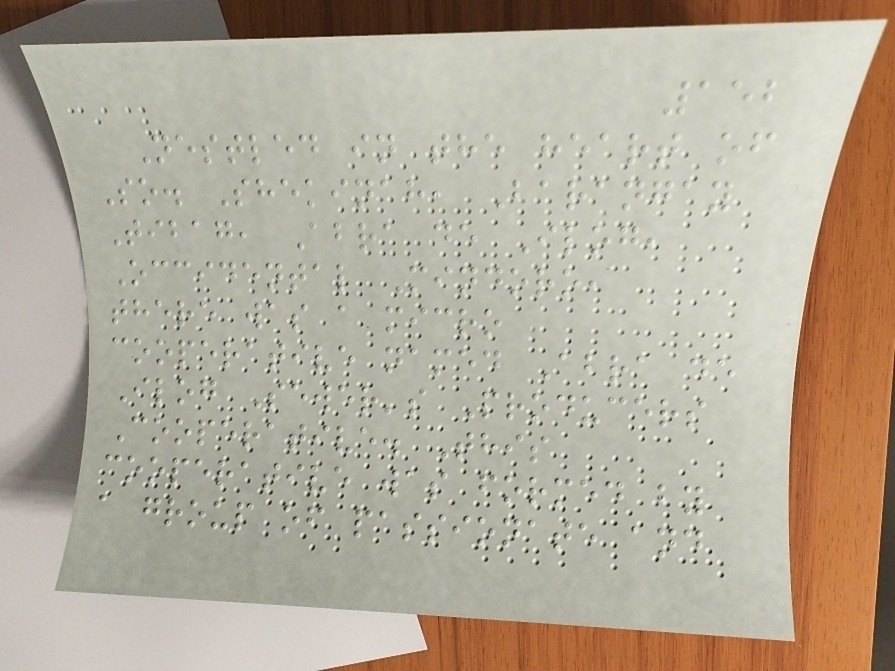152
Nestled in the heart of
So. Shekinah, Barangay
Tibag, Abra de Ilog,
Occidental Mindoro,
there was a micro
cooperative named Abra de
Ilog Sewer's Producers
Cooperative. This
cooperative was formed by
a group of passionate and
